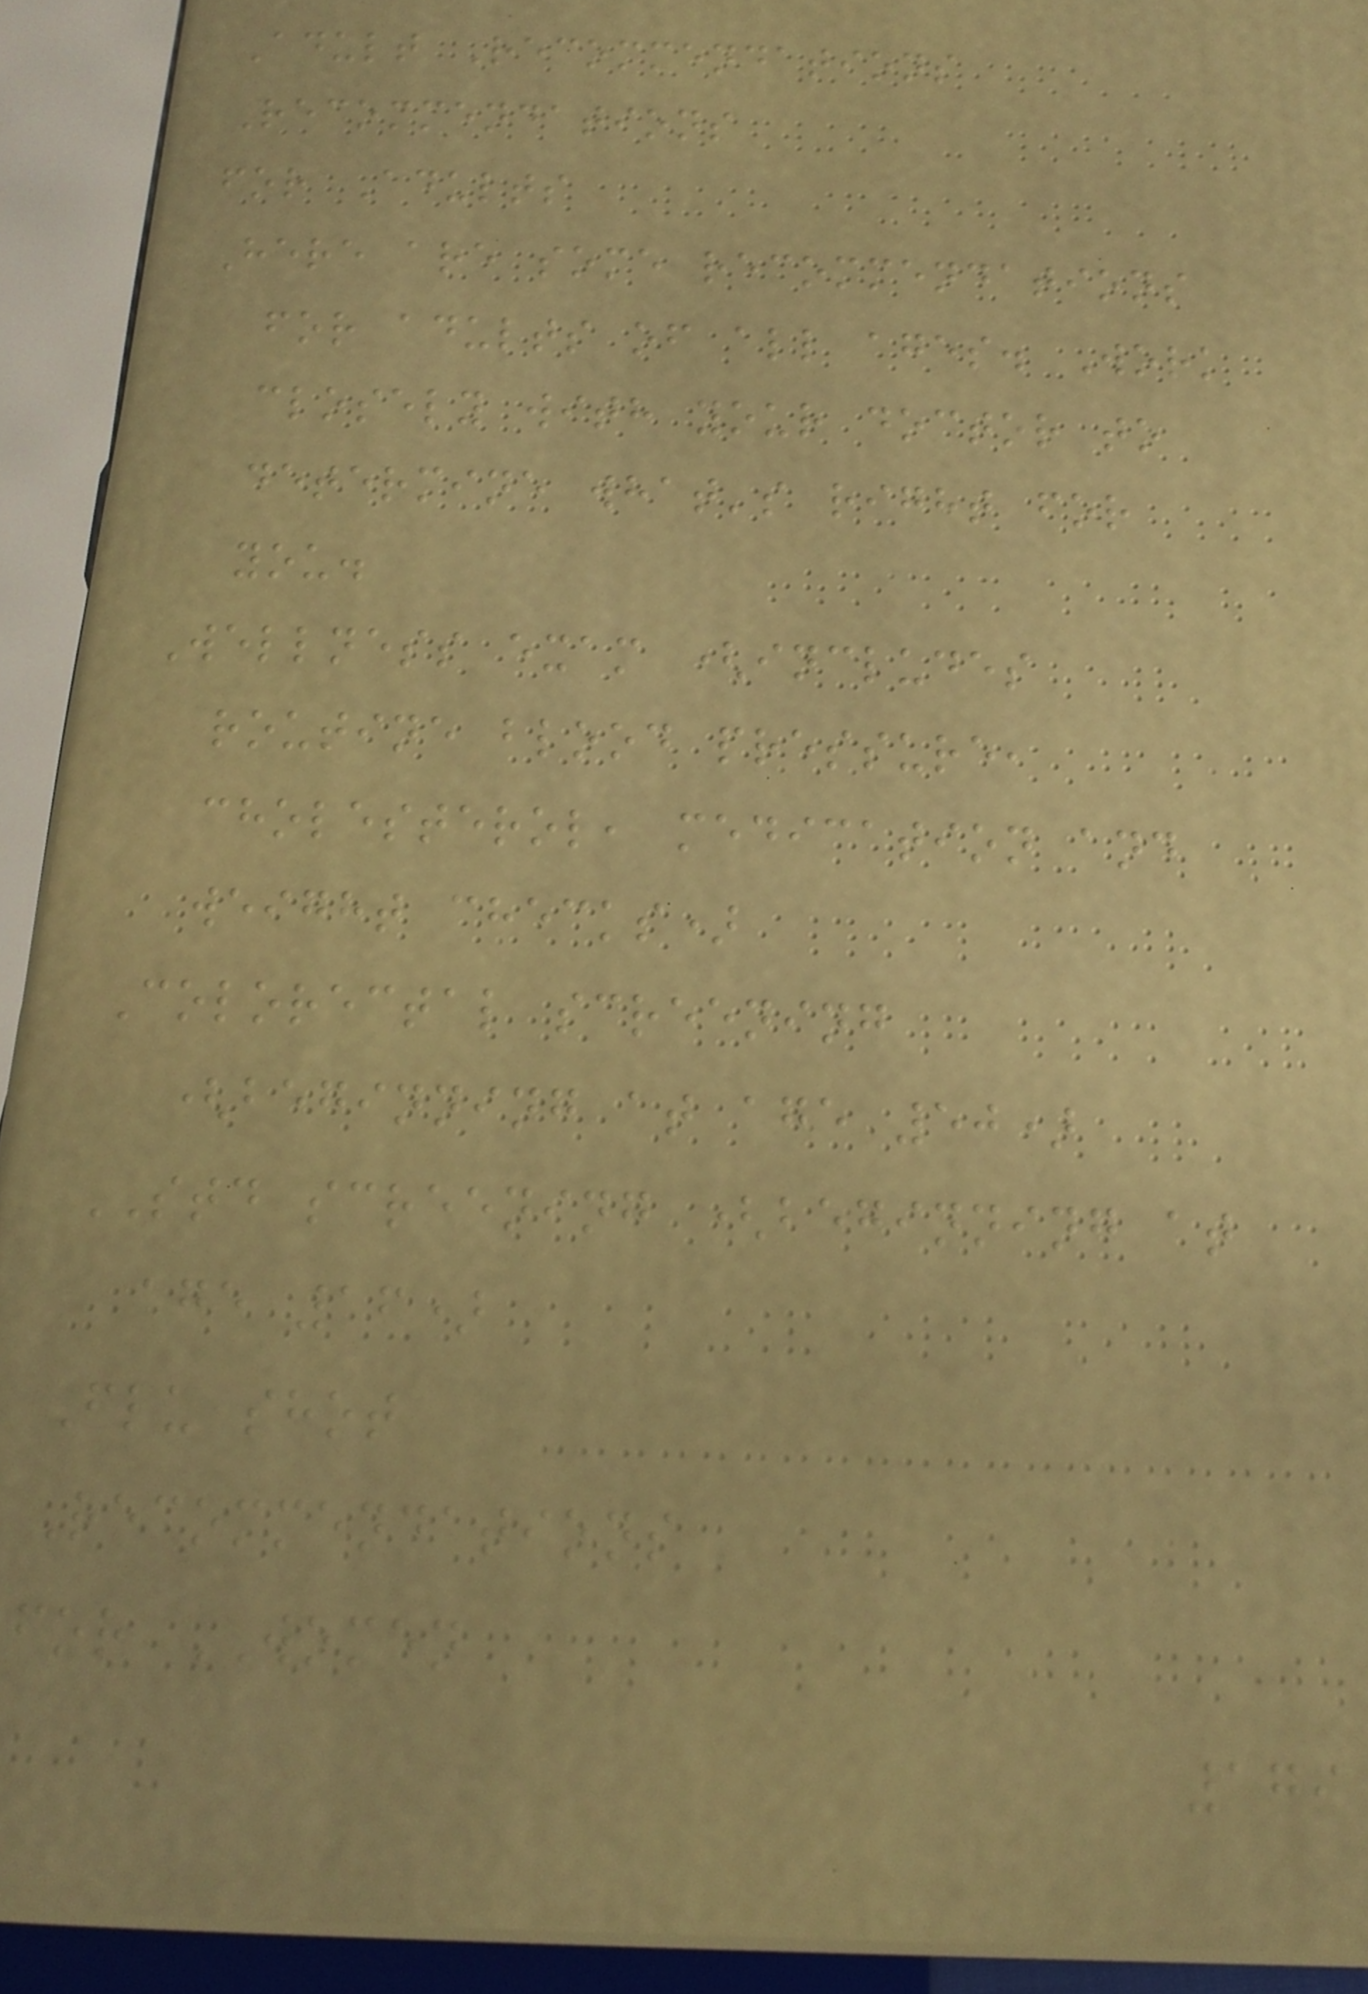Adult Recommendations
Recommendations
for Adults
Here are some recommendations
for adults of all ages. Work
closely with your doctor to
determine what's right for
you.
Wellness exam (includes
routine blood pressure,
cholesterol, medication and
weight checks)
Colorectal screening
(beginning at age 50)
STD screening (beginning at
age 16)
Flu shot
Recommendations
for WOMEN
179
